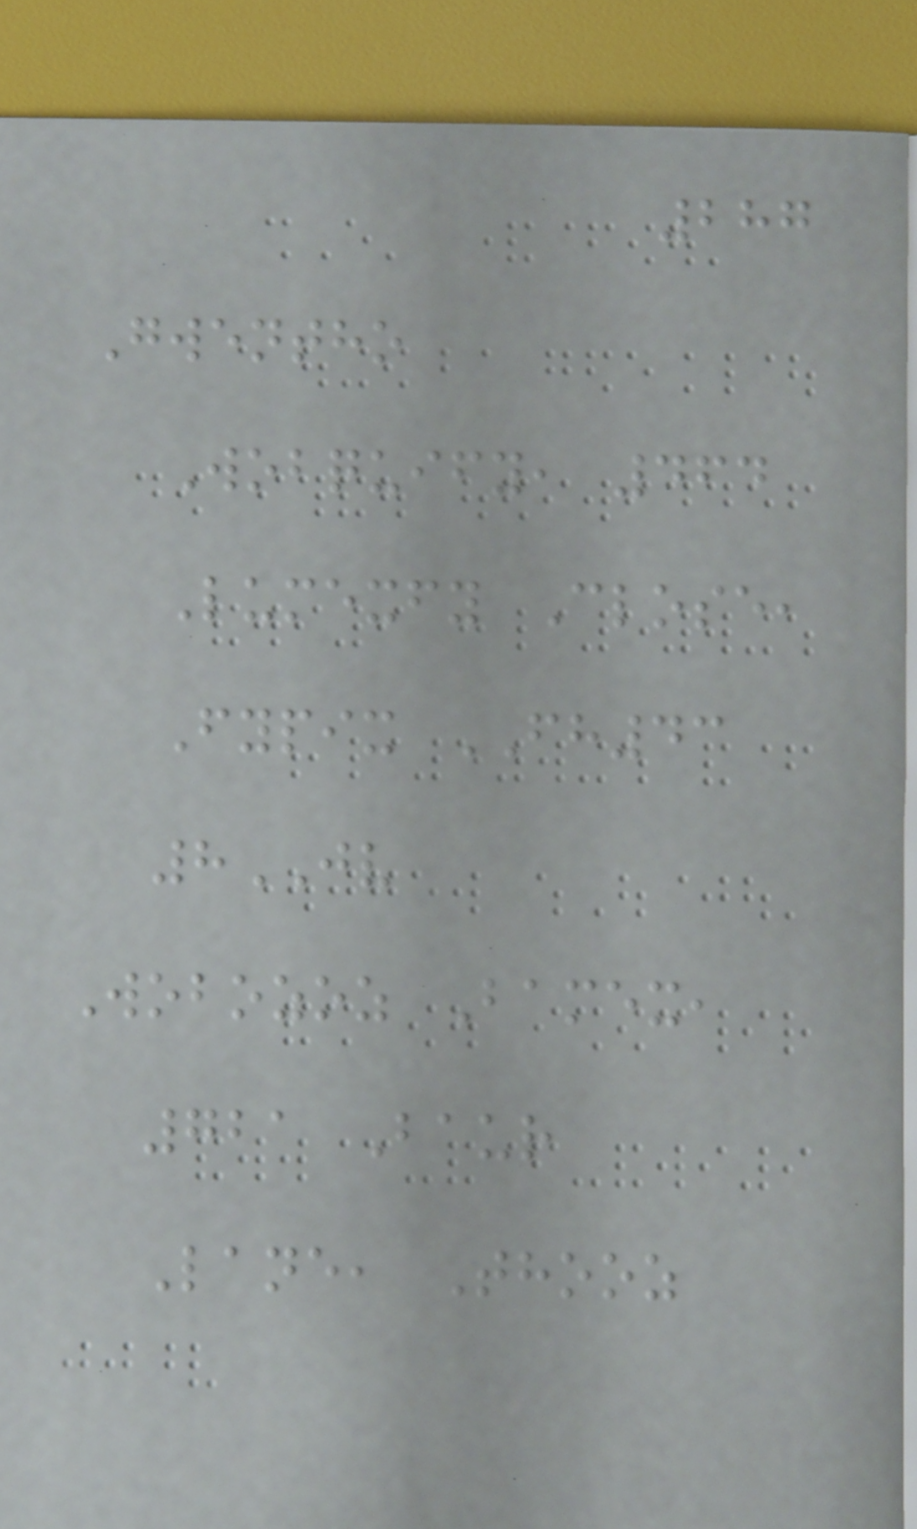287
Gwentho
Wobquify, 464
Lumexfy Close,
Fypix FH43
8JV
Wobozoz Bamex,
721 Baur
Lane, Thooz
